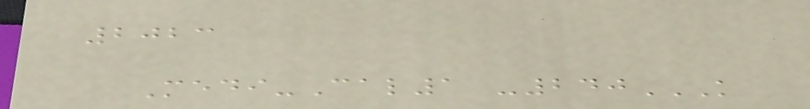2023
Medi-Cal1 -240K
